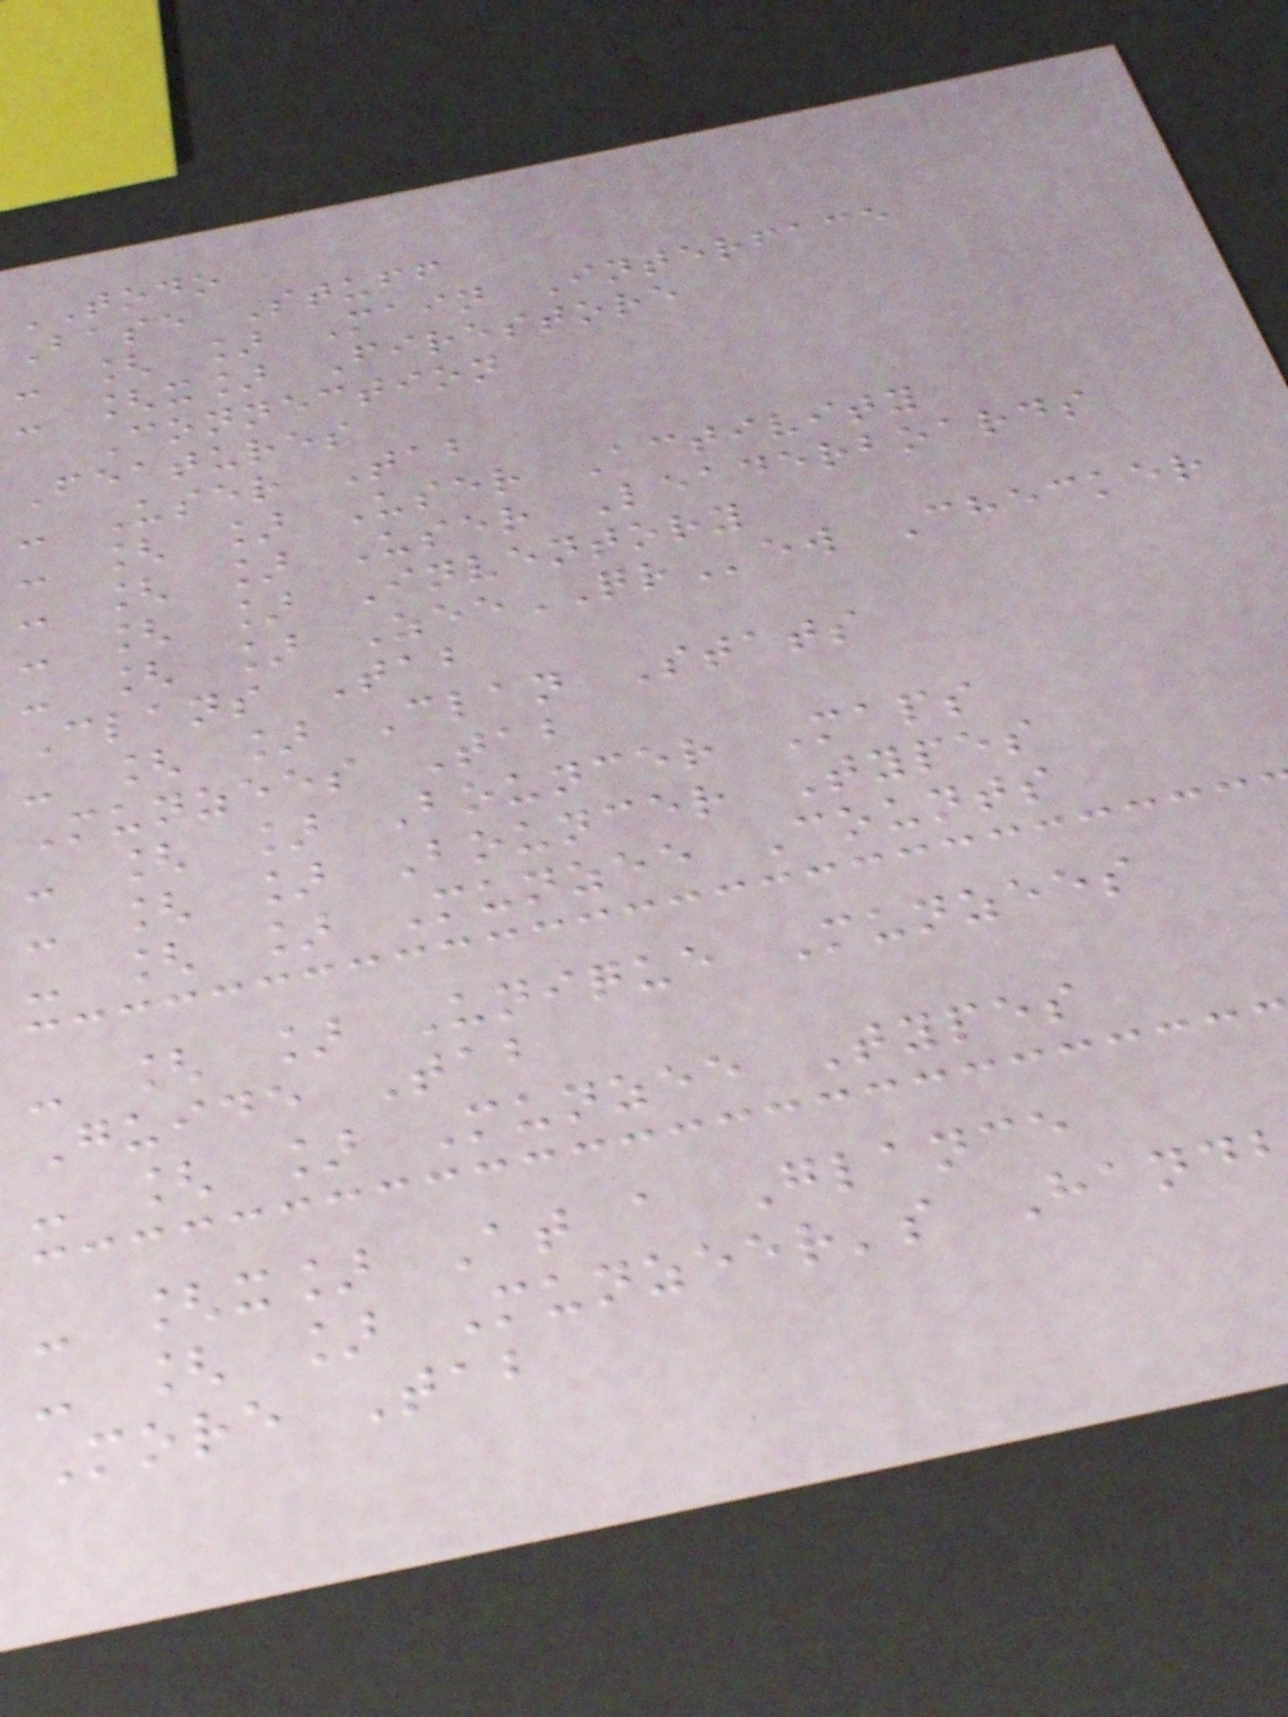TODO
Base Stuff
- [ ] Main Interface
- [x] Firestore
Connection
Features
- User Tab
- [ ] User Activity
- [ ] User Leaderboards
- [ ] Inventory
- [ ] ZeeQRew Checker
Clans Tab
- [ ] Clan Stats
Munzees Tab
- [ ] Bouncer Maps
- [ ] Bouncer Types
- [ ] Munzee Counts
- [ ] Unique Munzees
Guide Tab
- [ ] Munzee Types
- [x] At a Glance
- [ ] Munzeer's Hand
More Tab
